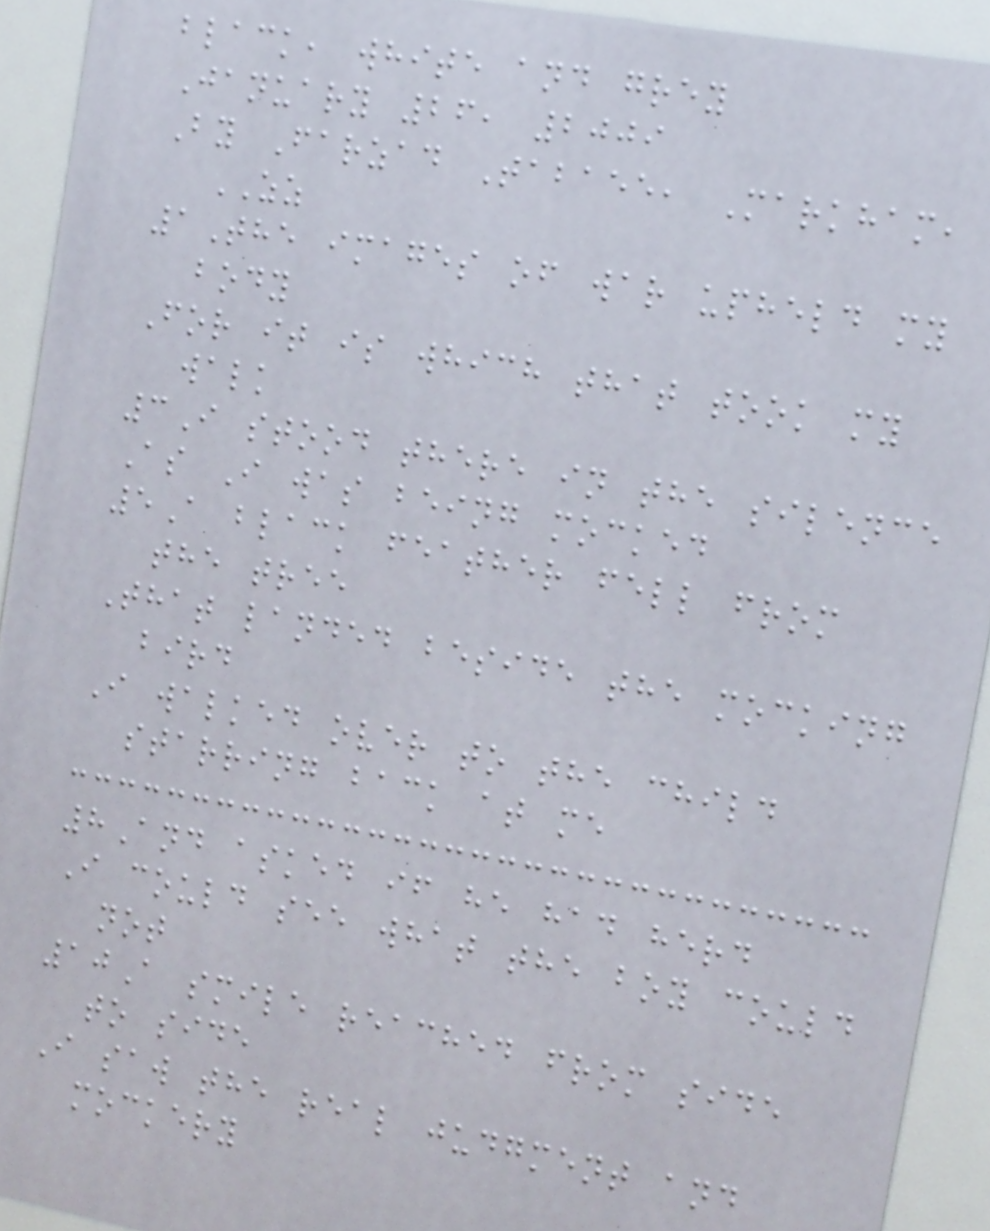black, white and grey
January 26, 2009
By Farzad Tabaee, Markham,
ZZ
1The images of war upheld my
body
For it is which that took my
walk
3I stood there in the silence
As I was being mocked
5A black feather fell from
the tree
That landed beside the mocking
bird
I walked over to the child
starring back at me
8And asked if he had herd
I could see what the boy could
not
10A smile reached from side
to side
I saw the real judgment and
mockery
